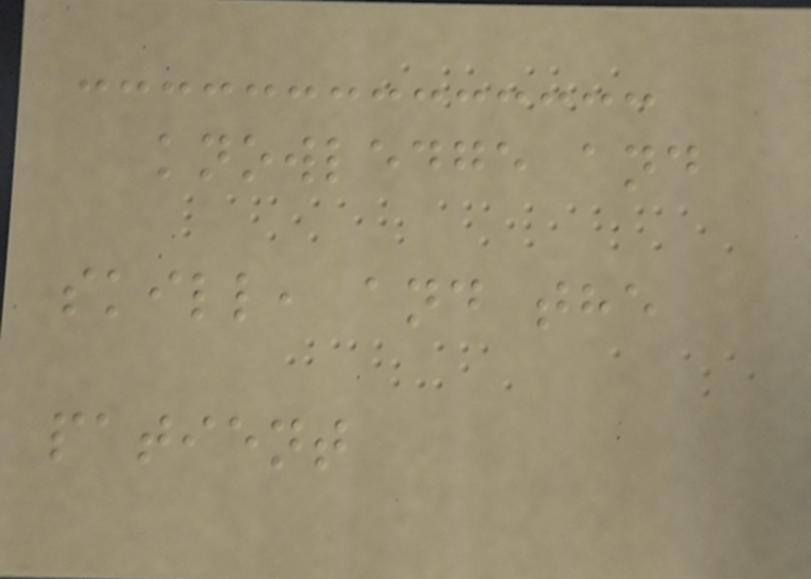knowledge and
skill, and the
patient
